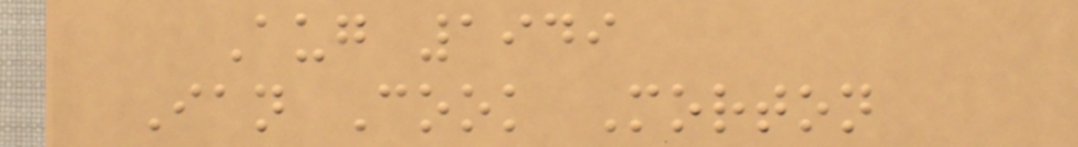Aug 1949
Ian Cook Morton
